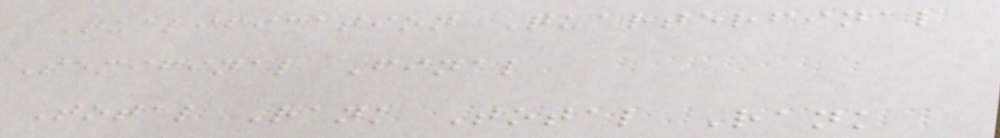Qualification Quarterfinal
Semifinal Final
Total Rank Total Rank
